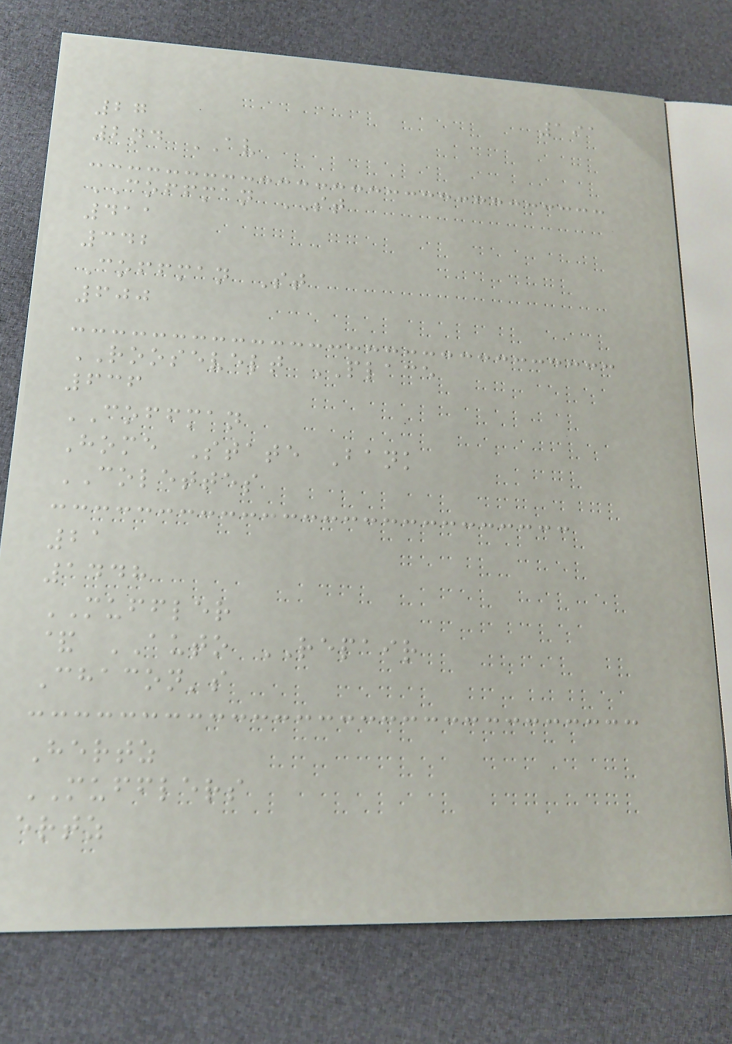191
27
2nd AV
COFFMAN ST
411
342
Coffman St
600
ROOSEVELT PLACE
636
COFFMAN
Home State Bank
COLETTES
21
1448
MUFFLER
& AUTO REPAIR
Chacon's
Hertz
MUFFLERS
ertz
